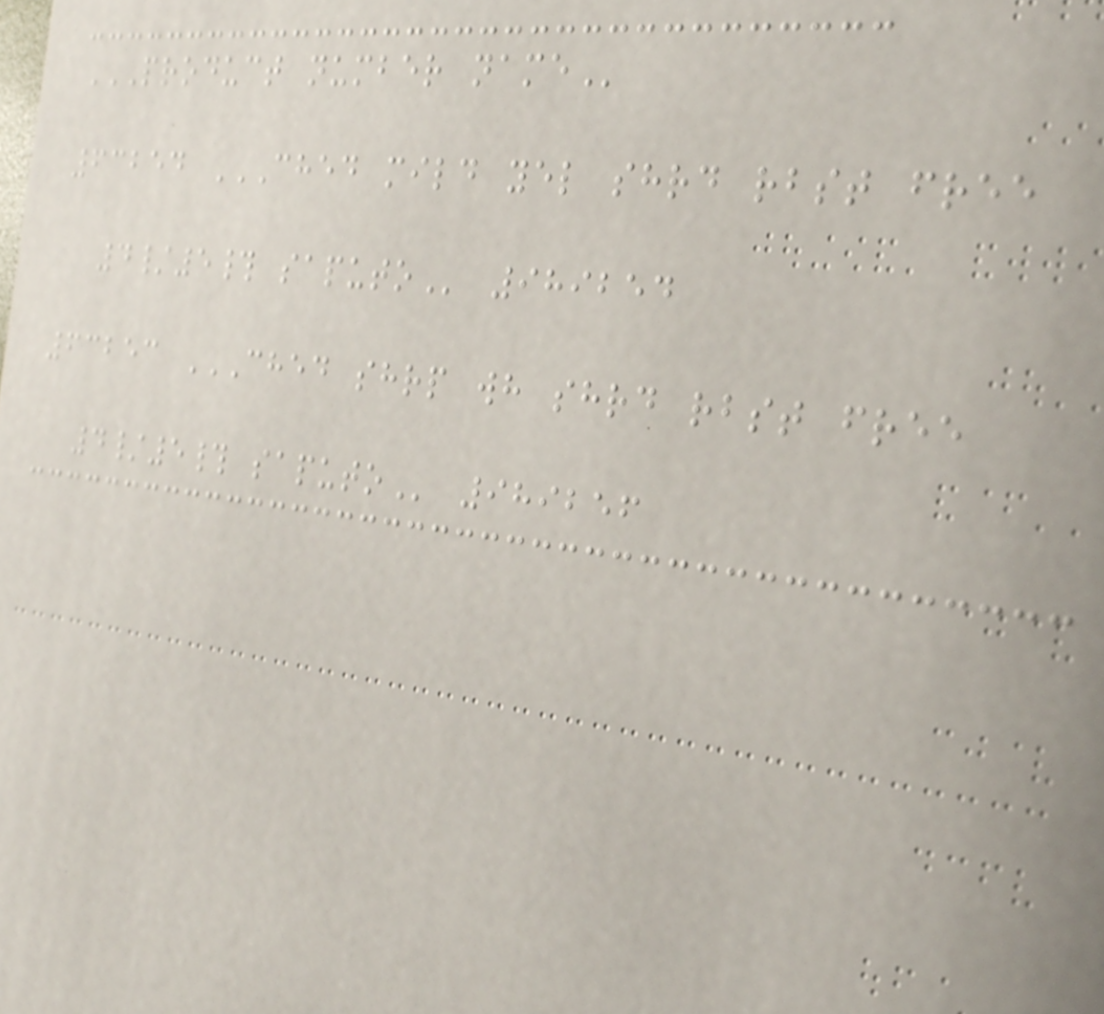PRODUCT NUMBER NAME
63254 CHED MILD YEL SHRD RBST FREE
4/5# SAPUTO 989254
63253 CHED SHRP WH SHRD RBST FREE
4/5# SAPUTO 989256
